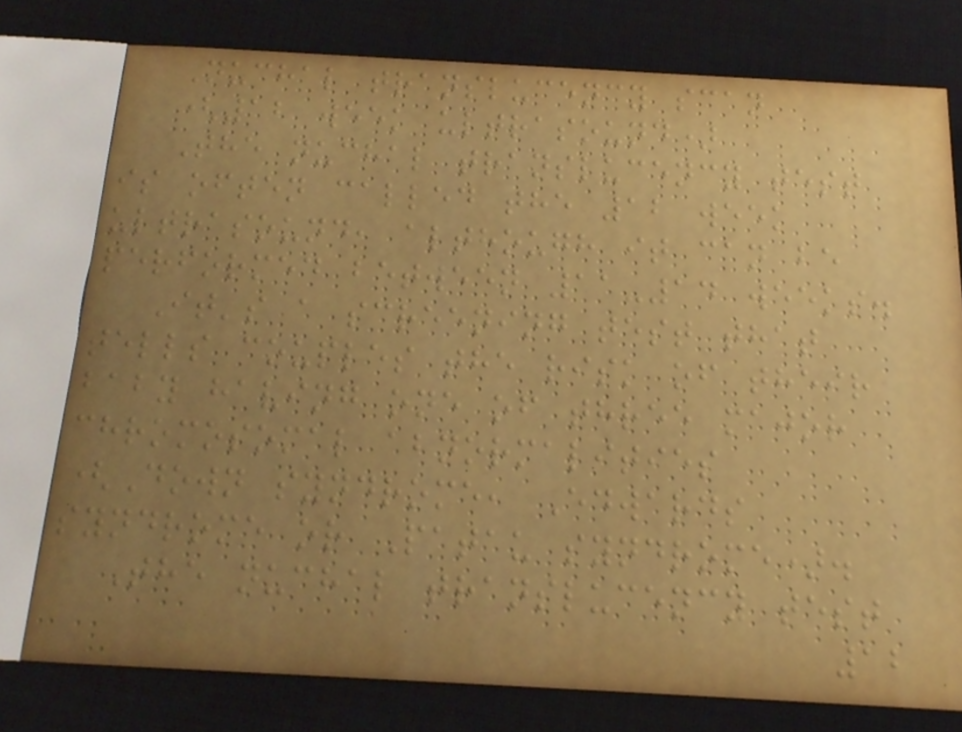Nuchal translucency scan
(12 week ultrasound)
The nuchal translucency test
is often called the 12 week
ultrasound, although it can be
performed between 11-14 weeks.
It's a screening test that
tells couples the risk of their
baby having one of three major
chromosomal abnormalities
(Down syndrome, Edwards
syndrome or Patau syndrome).
The nuchal translucency test
12
